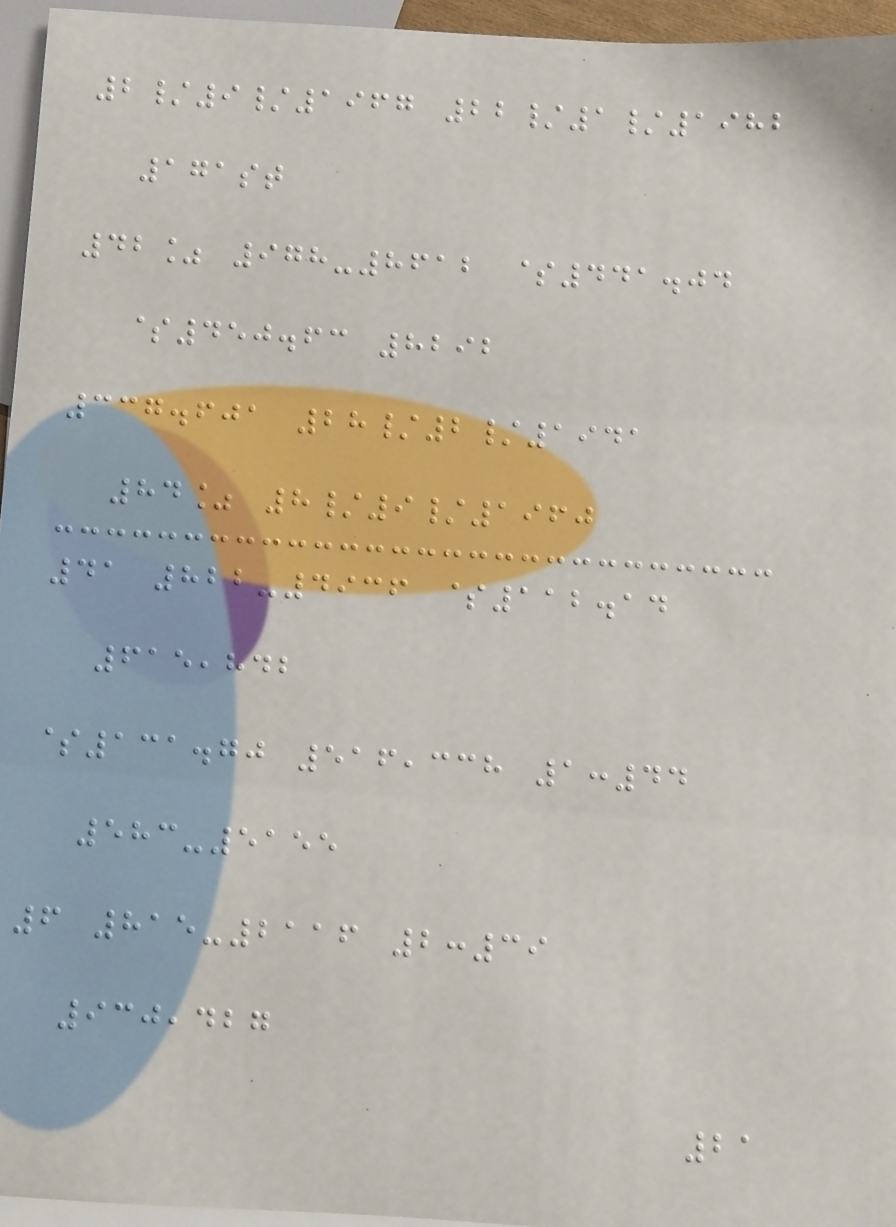2/9/1967 22/1/1982
171st
42% 978-8612 $441.04
$450.63 8292
337.601 28/2/1941
84% 8/9/1960
41 822-4936 $112.14
615,842
$131.70 516,338 1:44
583-5155
6 815-2116 2:39
930,427
21
